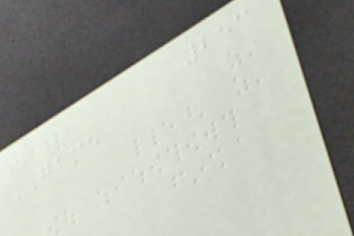253
GAME
